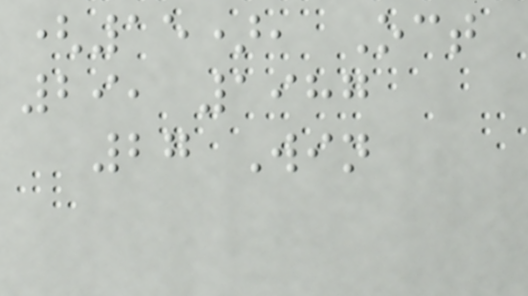(15), Oct
29, 1987
27 Win
